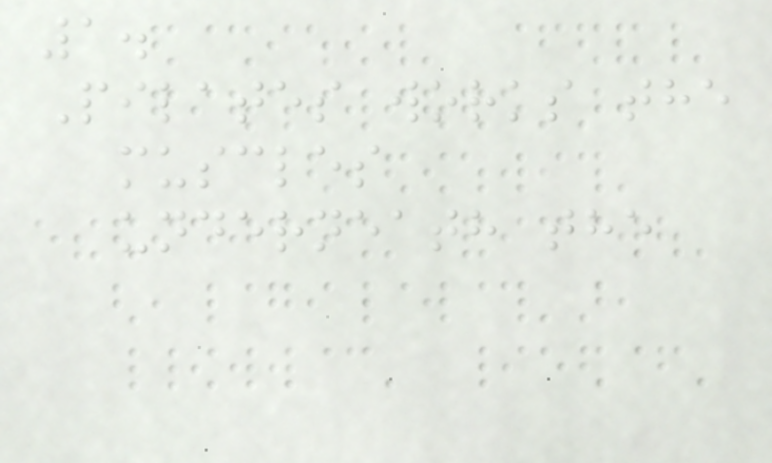1.
Pilates works the
muscles
underneath the
